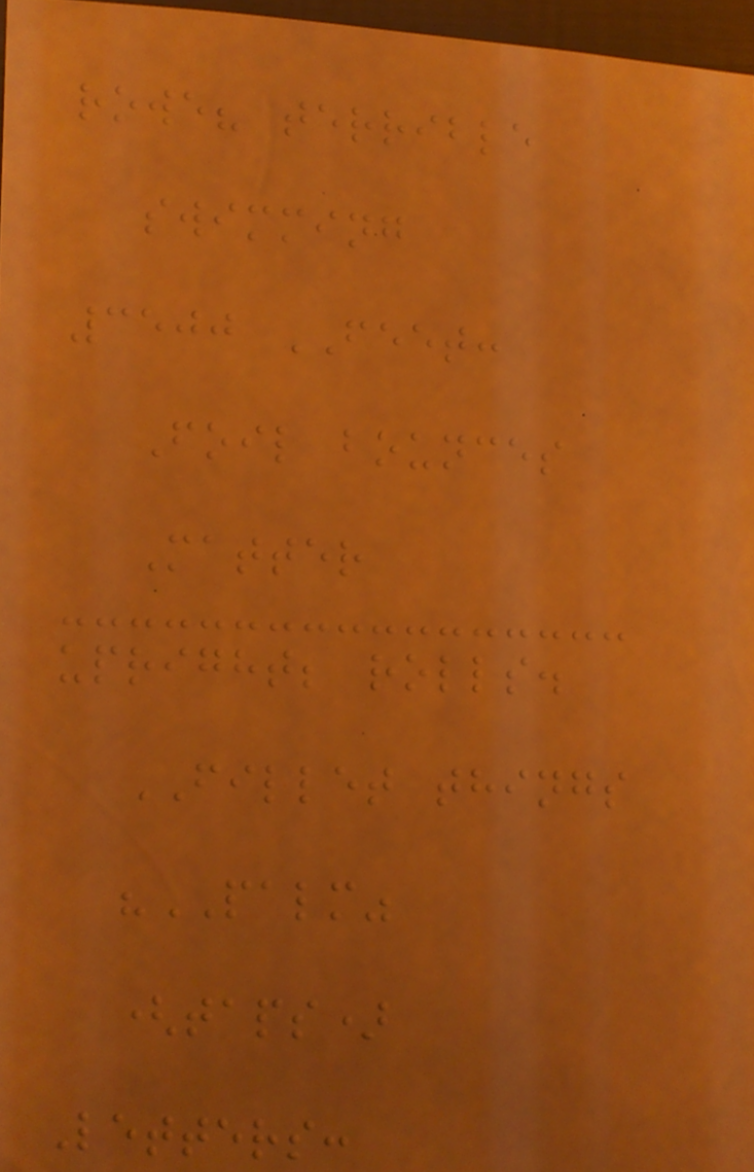rowe? terrible
swimming
3500 FEET:
Foil bounces
Matter
upright; rolls.
FILLET things
"PALM"
(taps)
Letters:
